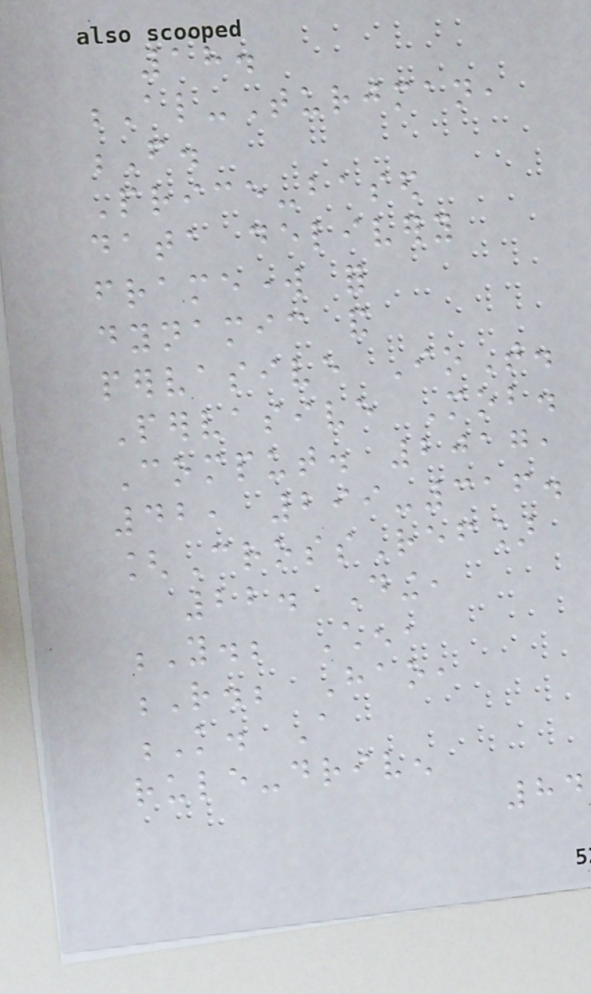18.
Al-Turjman,
F.
Price-based
data delivery
framework for
dynamic and
pervasive IoT.
Pervasive Mob.
Comput. 2017,
42, 299-316.
[CrossRef]
22. Ding,
Y.; Chen,
R.; Hao,
K. A
rule-driven
84
